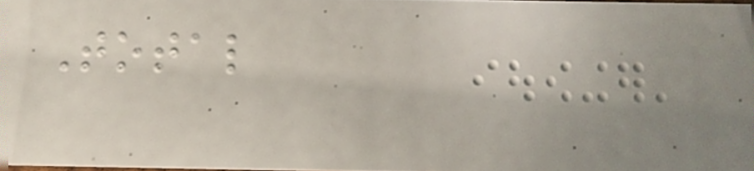Total
